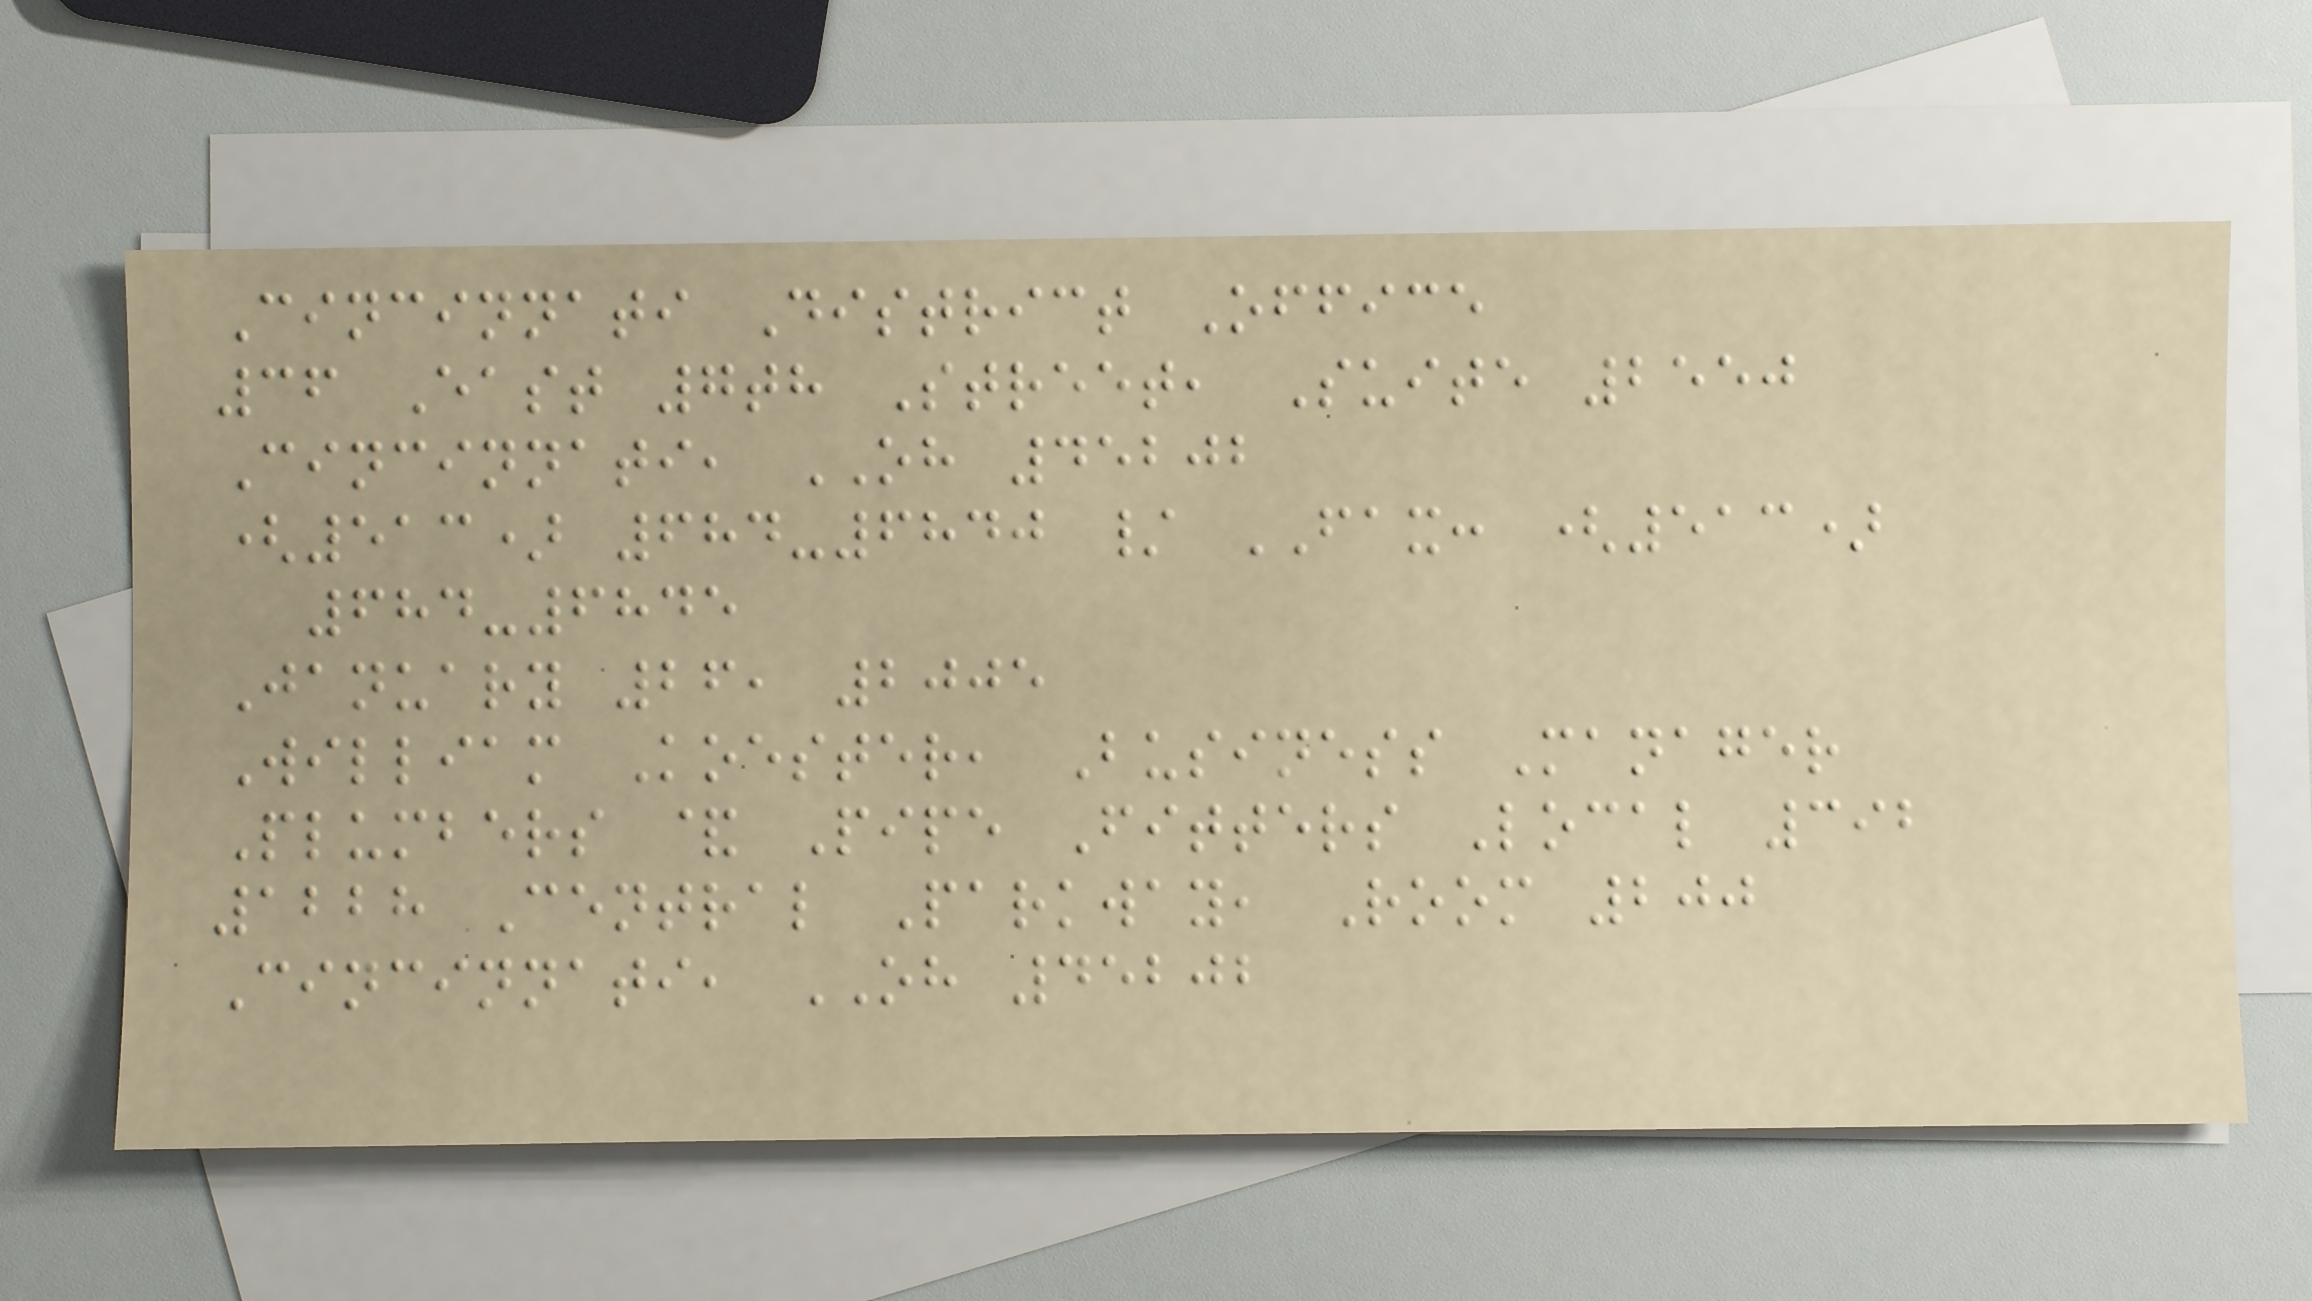Cincinnati District Office
36 East 7th Street, Suite 2550
Cincinnati, OH 45202
(513) 684-6840 / FAX: (513)
684-6845
January 26, 2005
William Koester, Business Manager
Plumbers & Pipe Fitters Local 392
1228 Central Parkway, Room 200
Cincinnati, OH 45202
